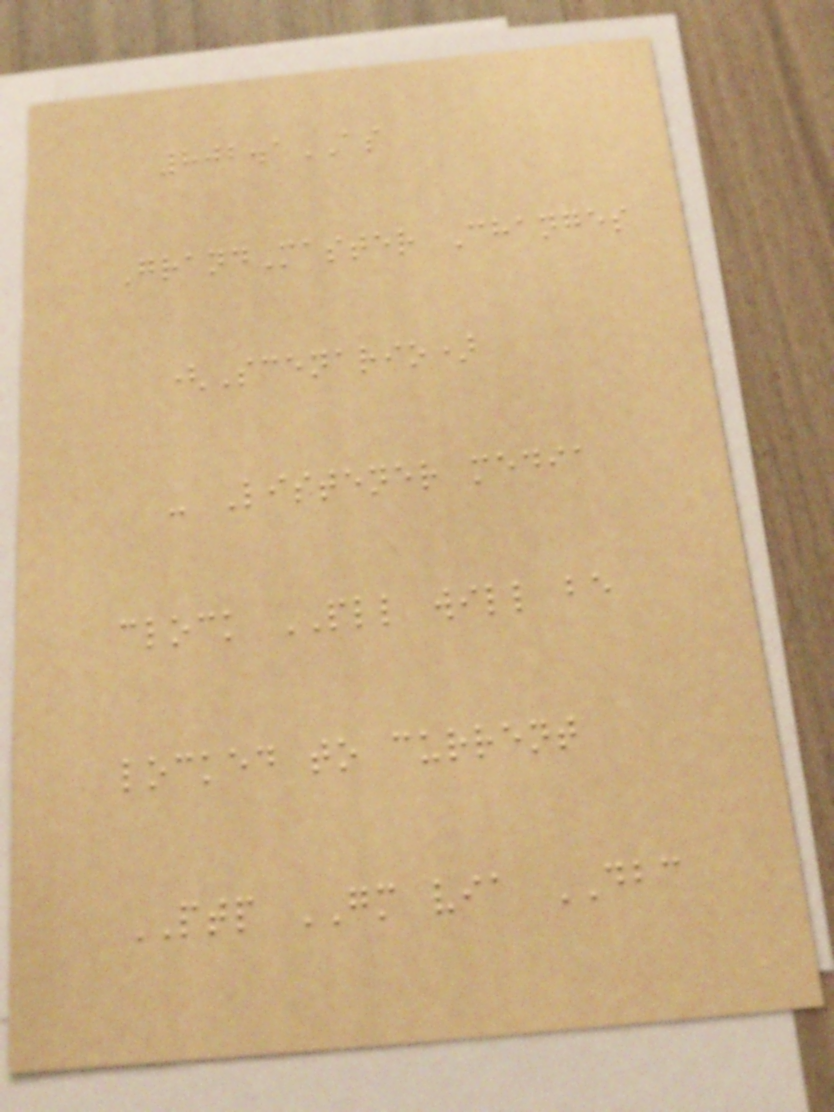802.1AS
GrandMaster Changes
(Scenario)
- Listener media
clock PLL will be
locked to current
PTP GM via DBC
